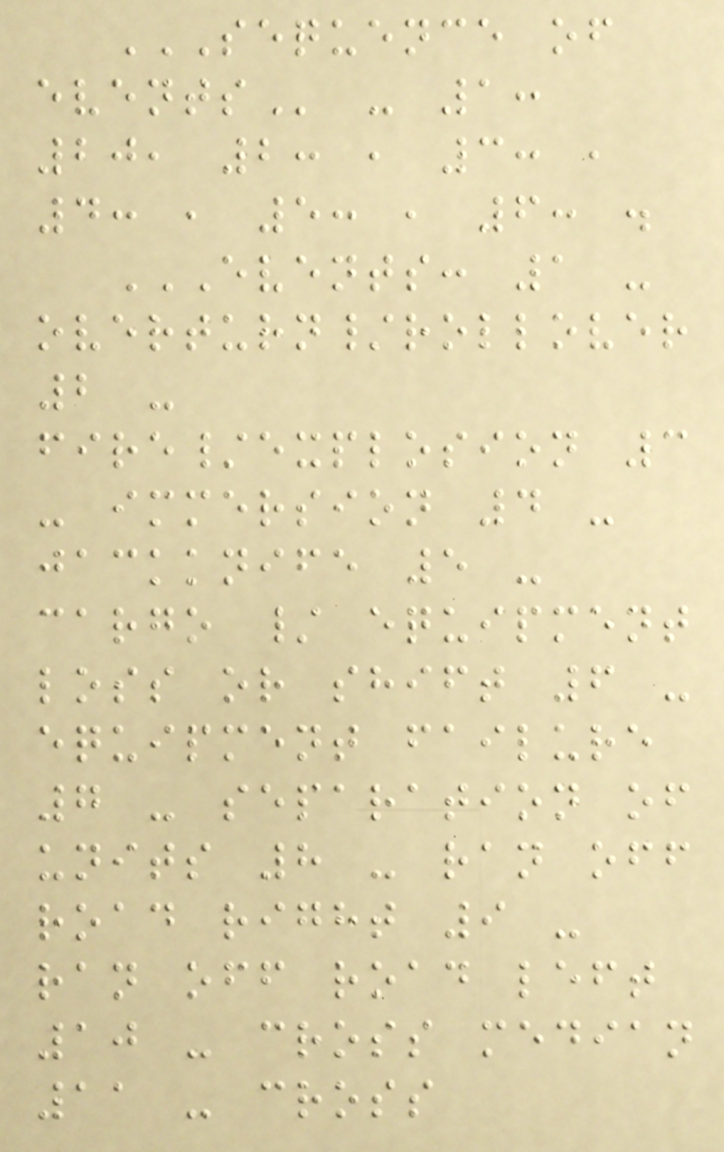SEQUENCE OF
EVENTS - 1:
20, 2: , 3: ,
4: , 5: , 6: .
EVENTS: 1 -
OVERTURN/ROLLOVER
2 -
FIRE/EXPLOSION 3
- IMMERSION 4 -
JACKKNIFE 5 -
CARGO / EQUIPMENT
LOSS OR SHIFT 6 -
EQUIPMENT FAILURE
7 - SEPARATION OF
UNITS 8 - RAN OFF
ROAD RIGHT 9 -
RAN OFF ROAD LEFT
10 - CROSS MEDIAN
11 - CROSS
